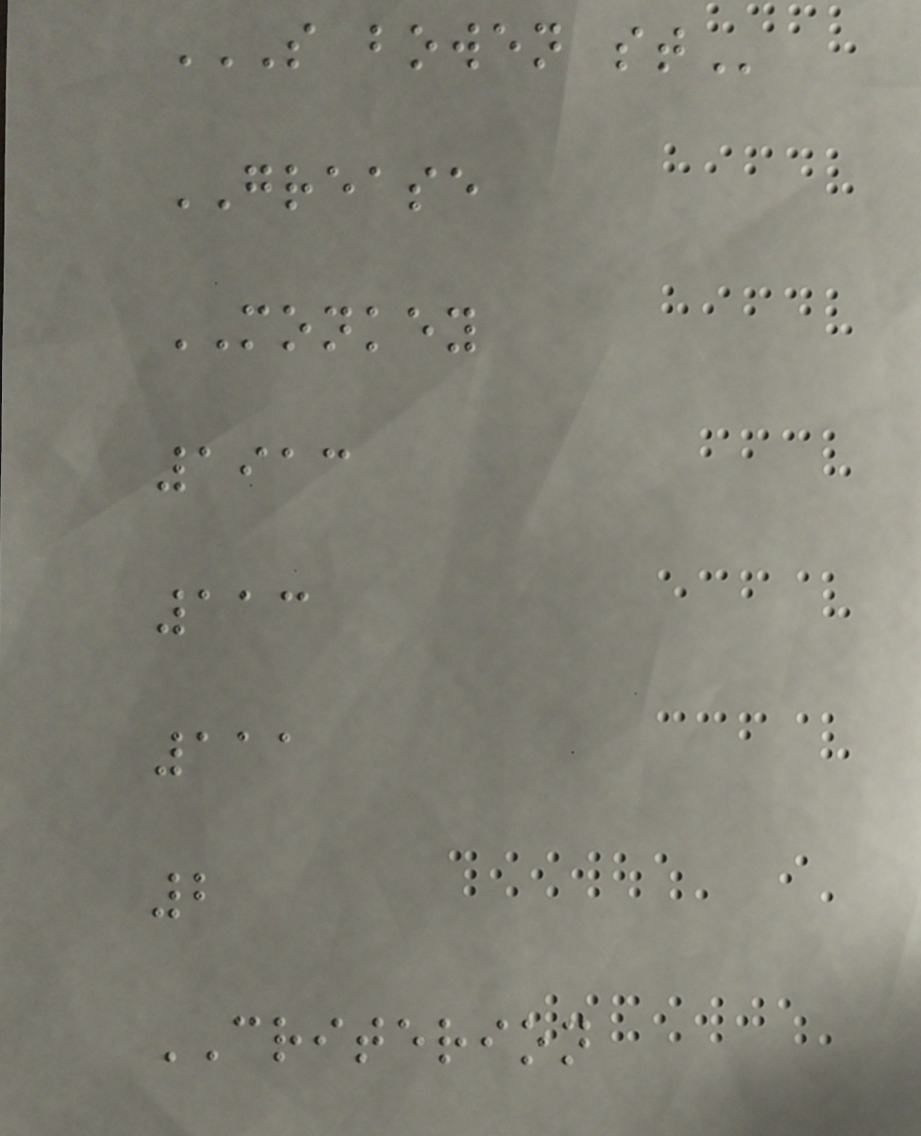S BOWEN ST
GREASE
MONKEY
1913
113
111
2
CRITERION
